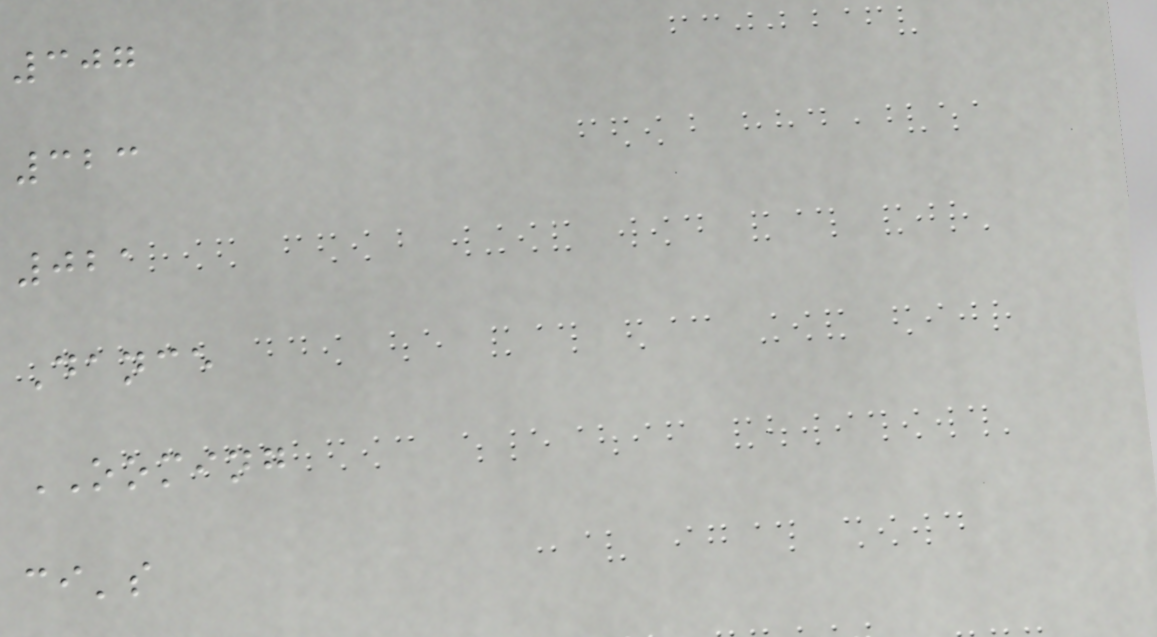307
323
021
Dance
OOMING
ci's
